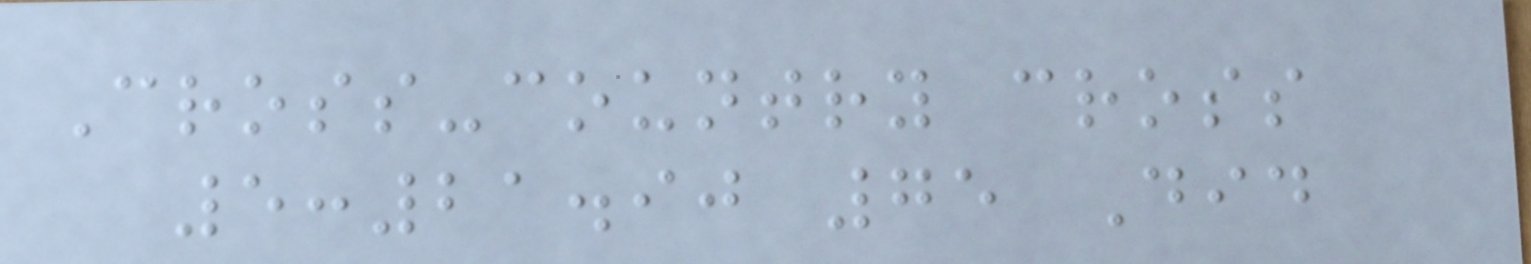Cross-country cross
5:21.90 75 Did
